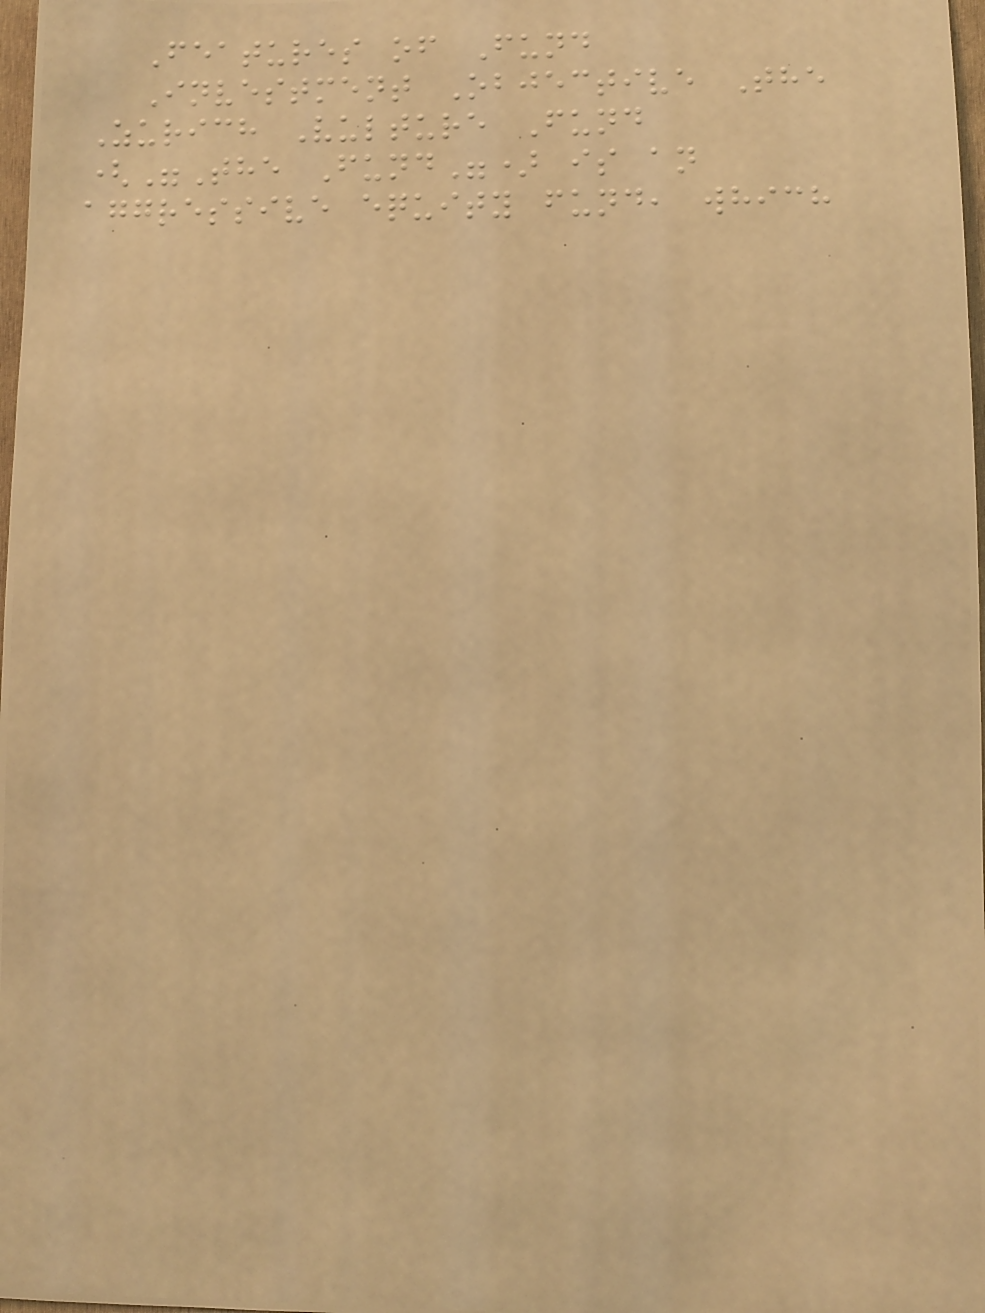Features of Fund
Investment Objective The
Zurich Vulture Fund
("The Fund") is an
aggressive equity fund, which
